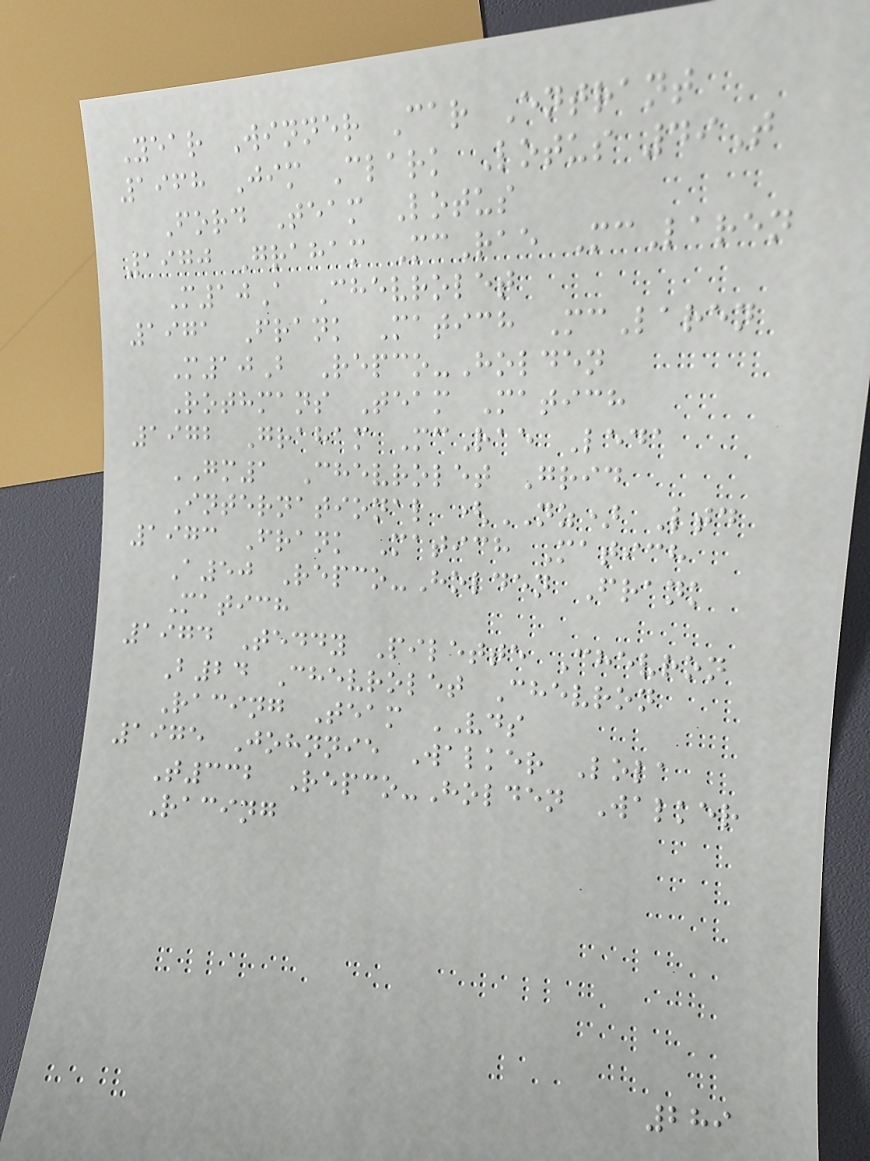Year Winner Car Entrant
1968 Jim Clark Lotus 49T
Ford Team Lotus
1970 Graham McRae McLaren
M10A Chevrolet
1971 Frank Matich McLaren
M10B Repco-Holden
Rothmans Team Matich
1972 Graham McRae Leda
GM1 Chevrolet Grid
International (NZ) Ltd
1973 Frank Matich Matich
A50 Repco-Holden Frank
Matich
1974 Teddy Pilette Chevron
B24 Chevrolet Chevron
Racing Team VDS
1975 Johnnie Walker Lola
T332 Repco-Holden Walker
Racing
289
